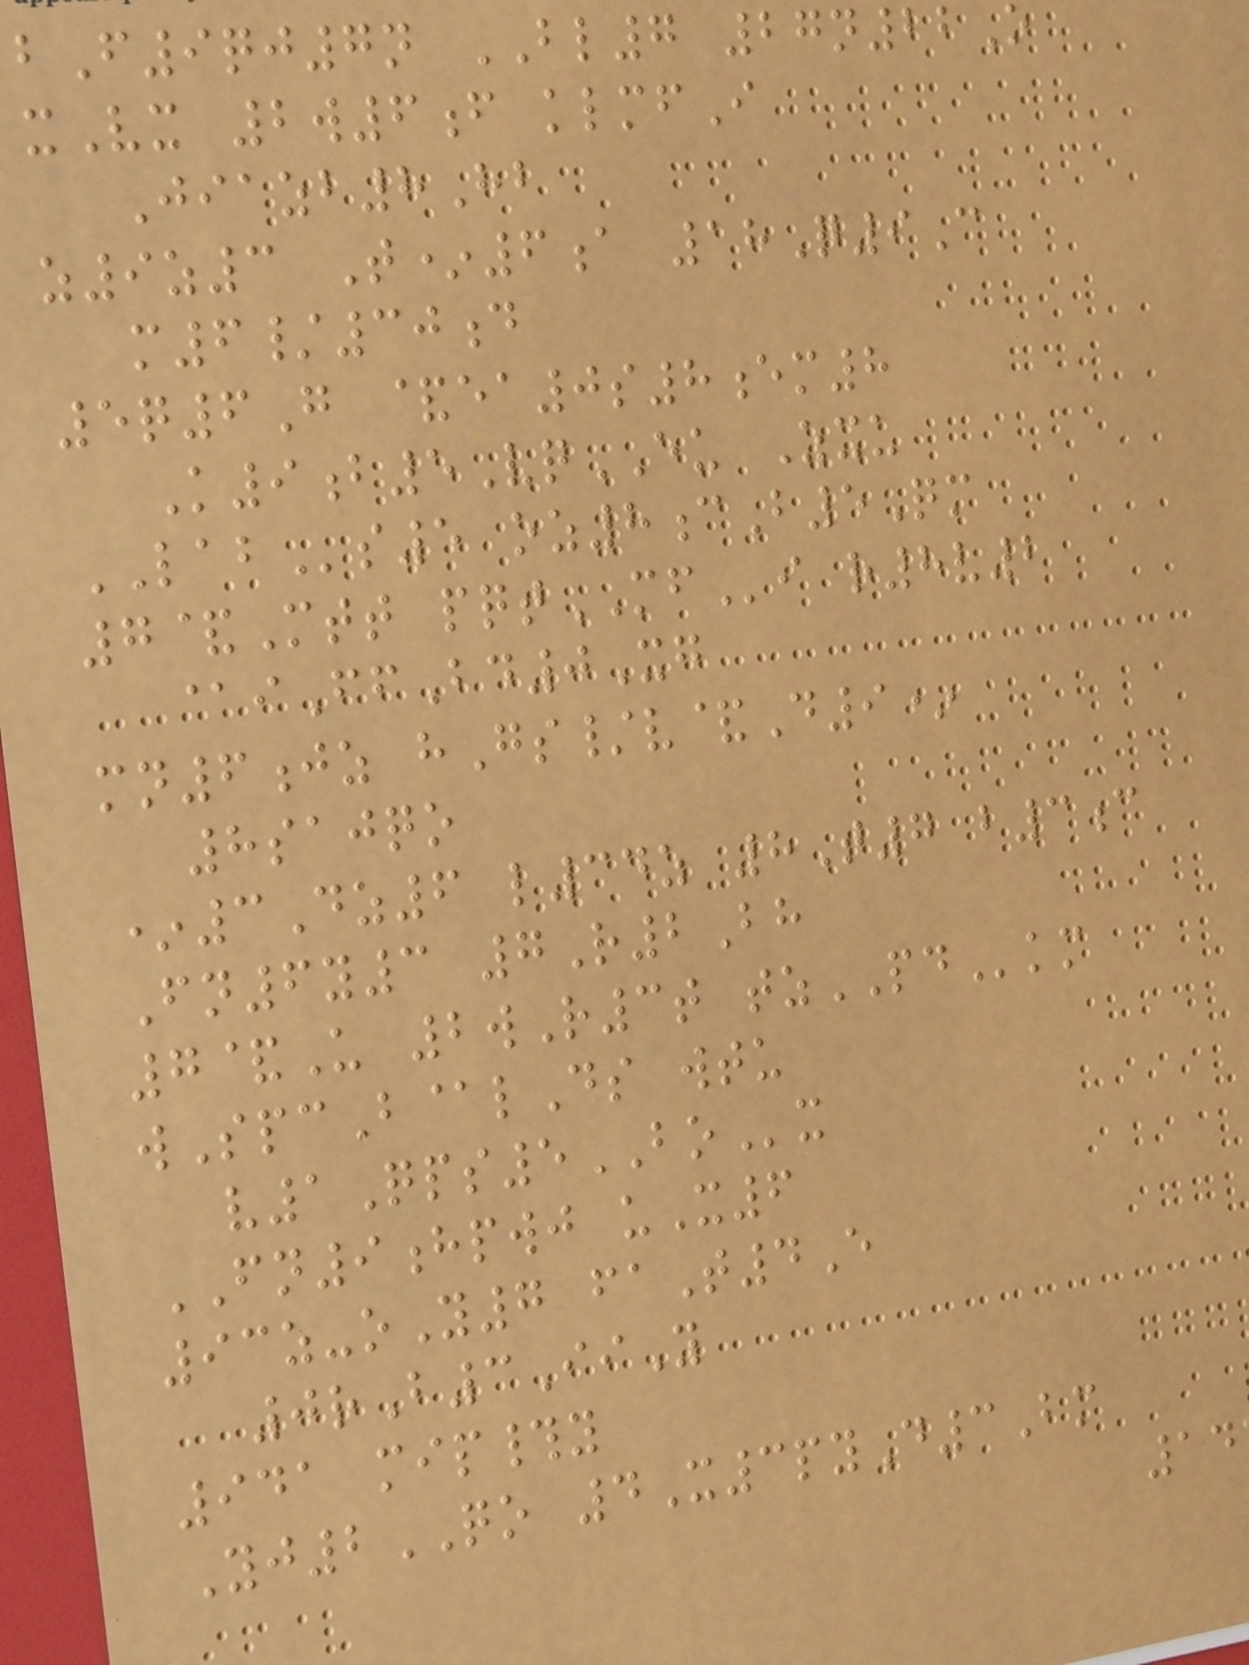bF9qj7n BL7 27n22O
xVx 2w6f klmfI
Jiazb8Hb
z9z3 T*6a 18Q9C
m6/30d
5q6G &ea0s8em8
K9b5VqEU Zxu
LABs5 oz8cB5Qm
7&Mtt pqtMFi r8v2
@iFfBd0Xg
mn6jz hGs/v&D9*
8sajqo
*3Dz6 l34z 8T7 b3c
Fn6y3 7R2Bh
7&U 2wR3t tzPDkm
wSpcB@lDs wtu
v1Qps5BOx
FN9hpwj uX6
93z-oY7 faT4E
0rB3IiY
941 mip#y
Yj2QO 4X3pyD3Bm
